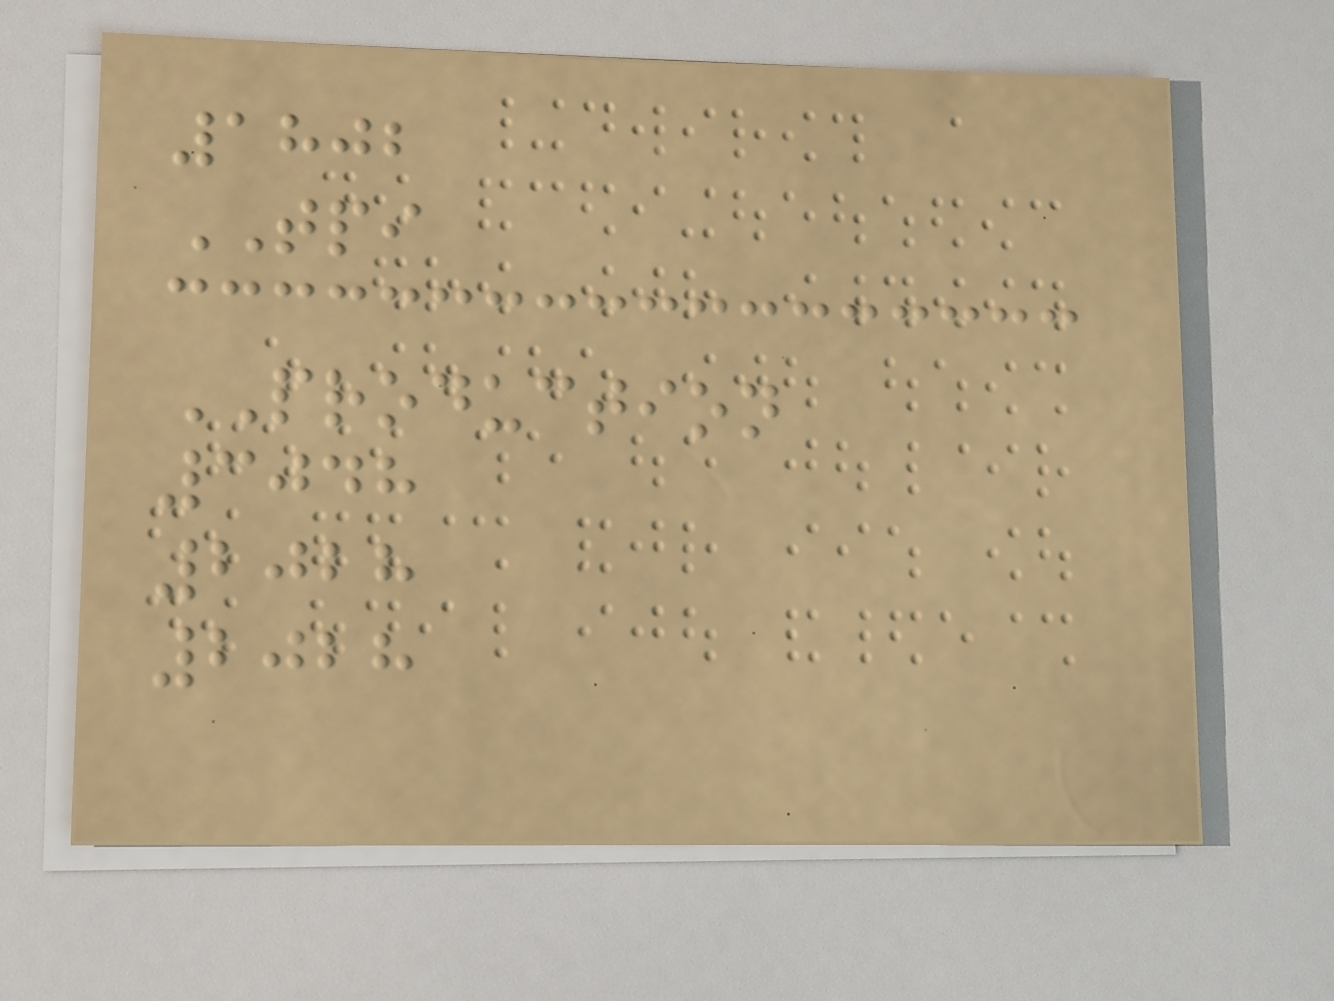1802
TPI
PRODUCTION
3048
2028
2028
